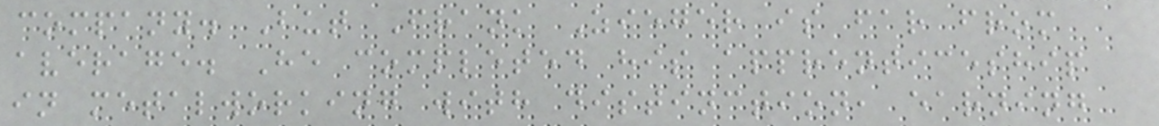company. But Frank Zieger is far from
average. He completed his apprenticeship
in metalworking with distinction, earning
